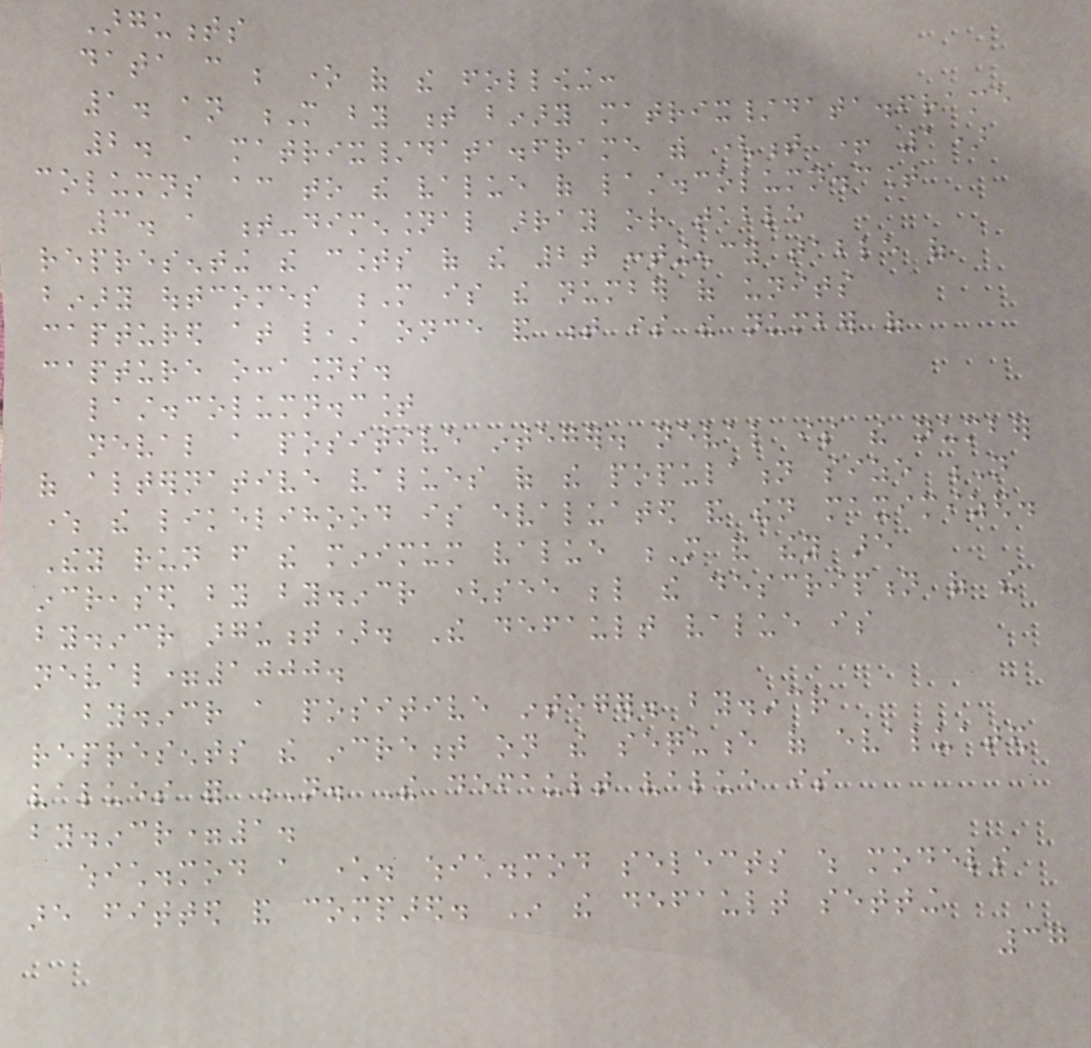Arguments
data can be one of the following:
1. an M by t binary matrix/data.frame
2. a matrix/data.frame with (t + 1)
columns according to the value of last.column.count
3. a t-dimensional array or table
representing the counts of the 2t contingency table of
binary outcomes M is the number of units
captured at least once and t is the number of
capture occasions.
last.column.count
neval a positive integer. neval is the number
of alternative values of the population size N
where the likelihood is evaluated and then maximized.
They run from the minimum value M and they are
increased by by.incr (see below the description of the
by.incr argument). The default value is
neval=1000.
by.incr a positive integer. by.incr
represents the increment on the sequence of evaluated
values for N. The default value is
by.incr=1.
which.mod a character. which.mod selects which models
are fitted and compared. In the default setting
37
